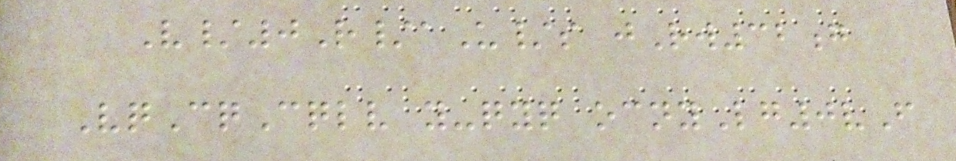V/0R/aU/s jRw32g
VqCqCqlv y-qyq ocnyLg0vF
